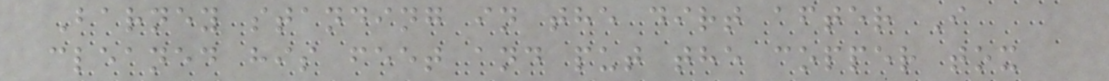Barney standing in the dirt after I
cleaned his feet and put the copper tox
